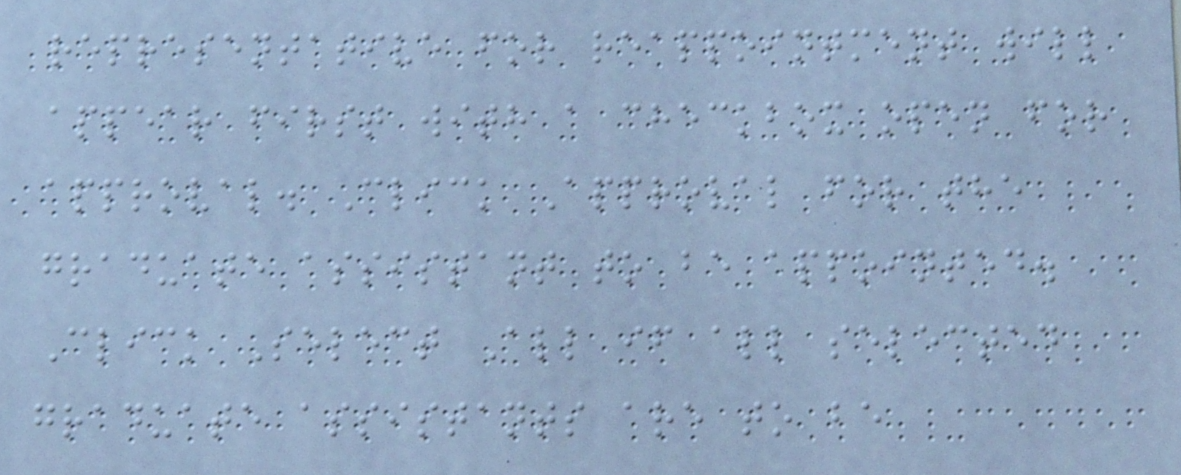representative for reappointment will
appear first with a checkbox open for
approval. Click Approval for the
graduate assistant to be appointed.
Click Select All if all selected
graduate assistants are to be
